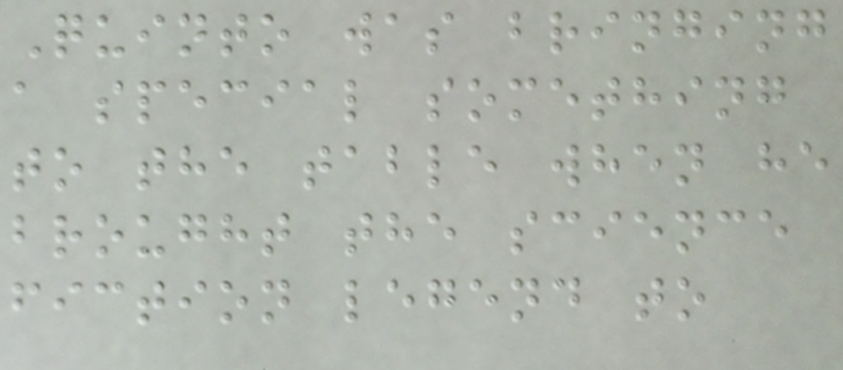Quinto was bringing
a special something
to the table when he
brought the science
fiction legend to
